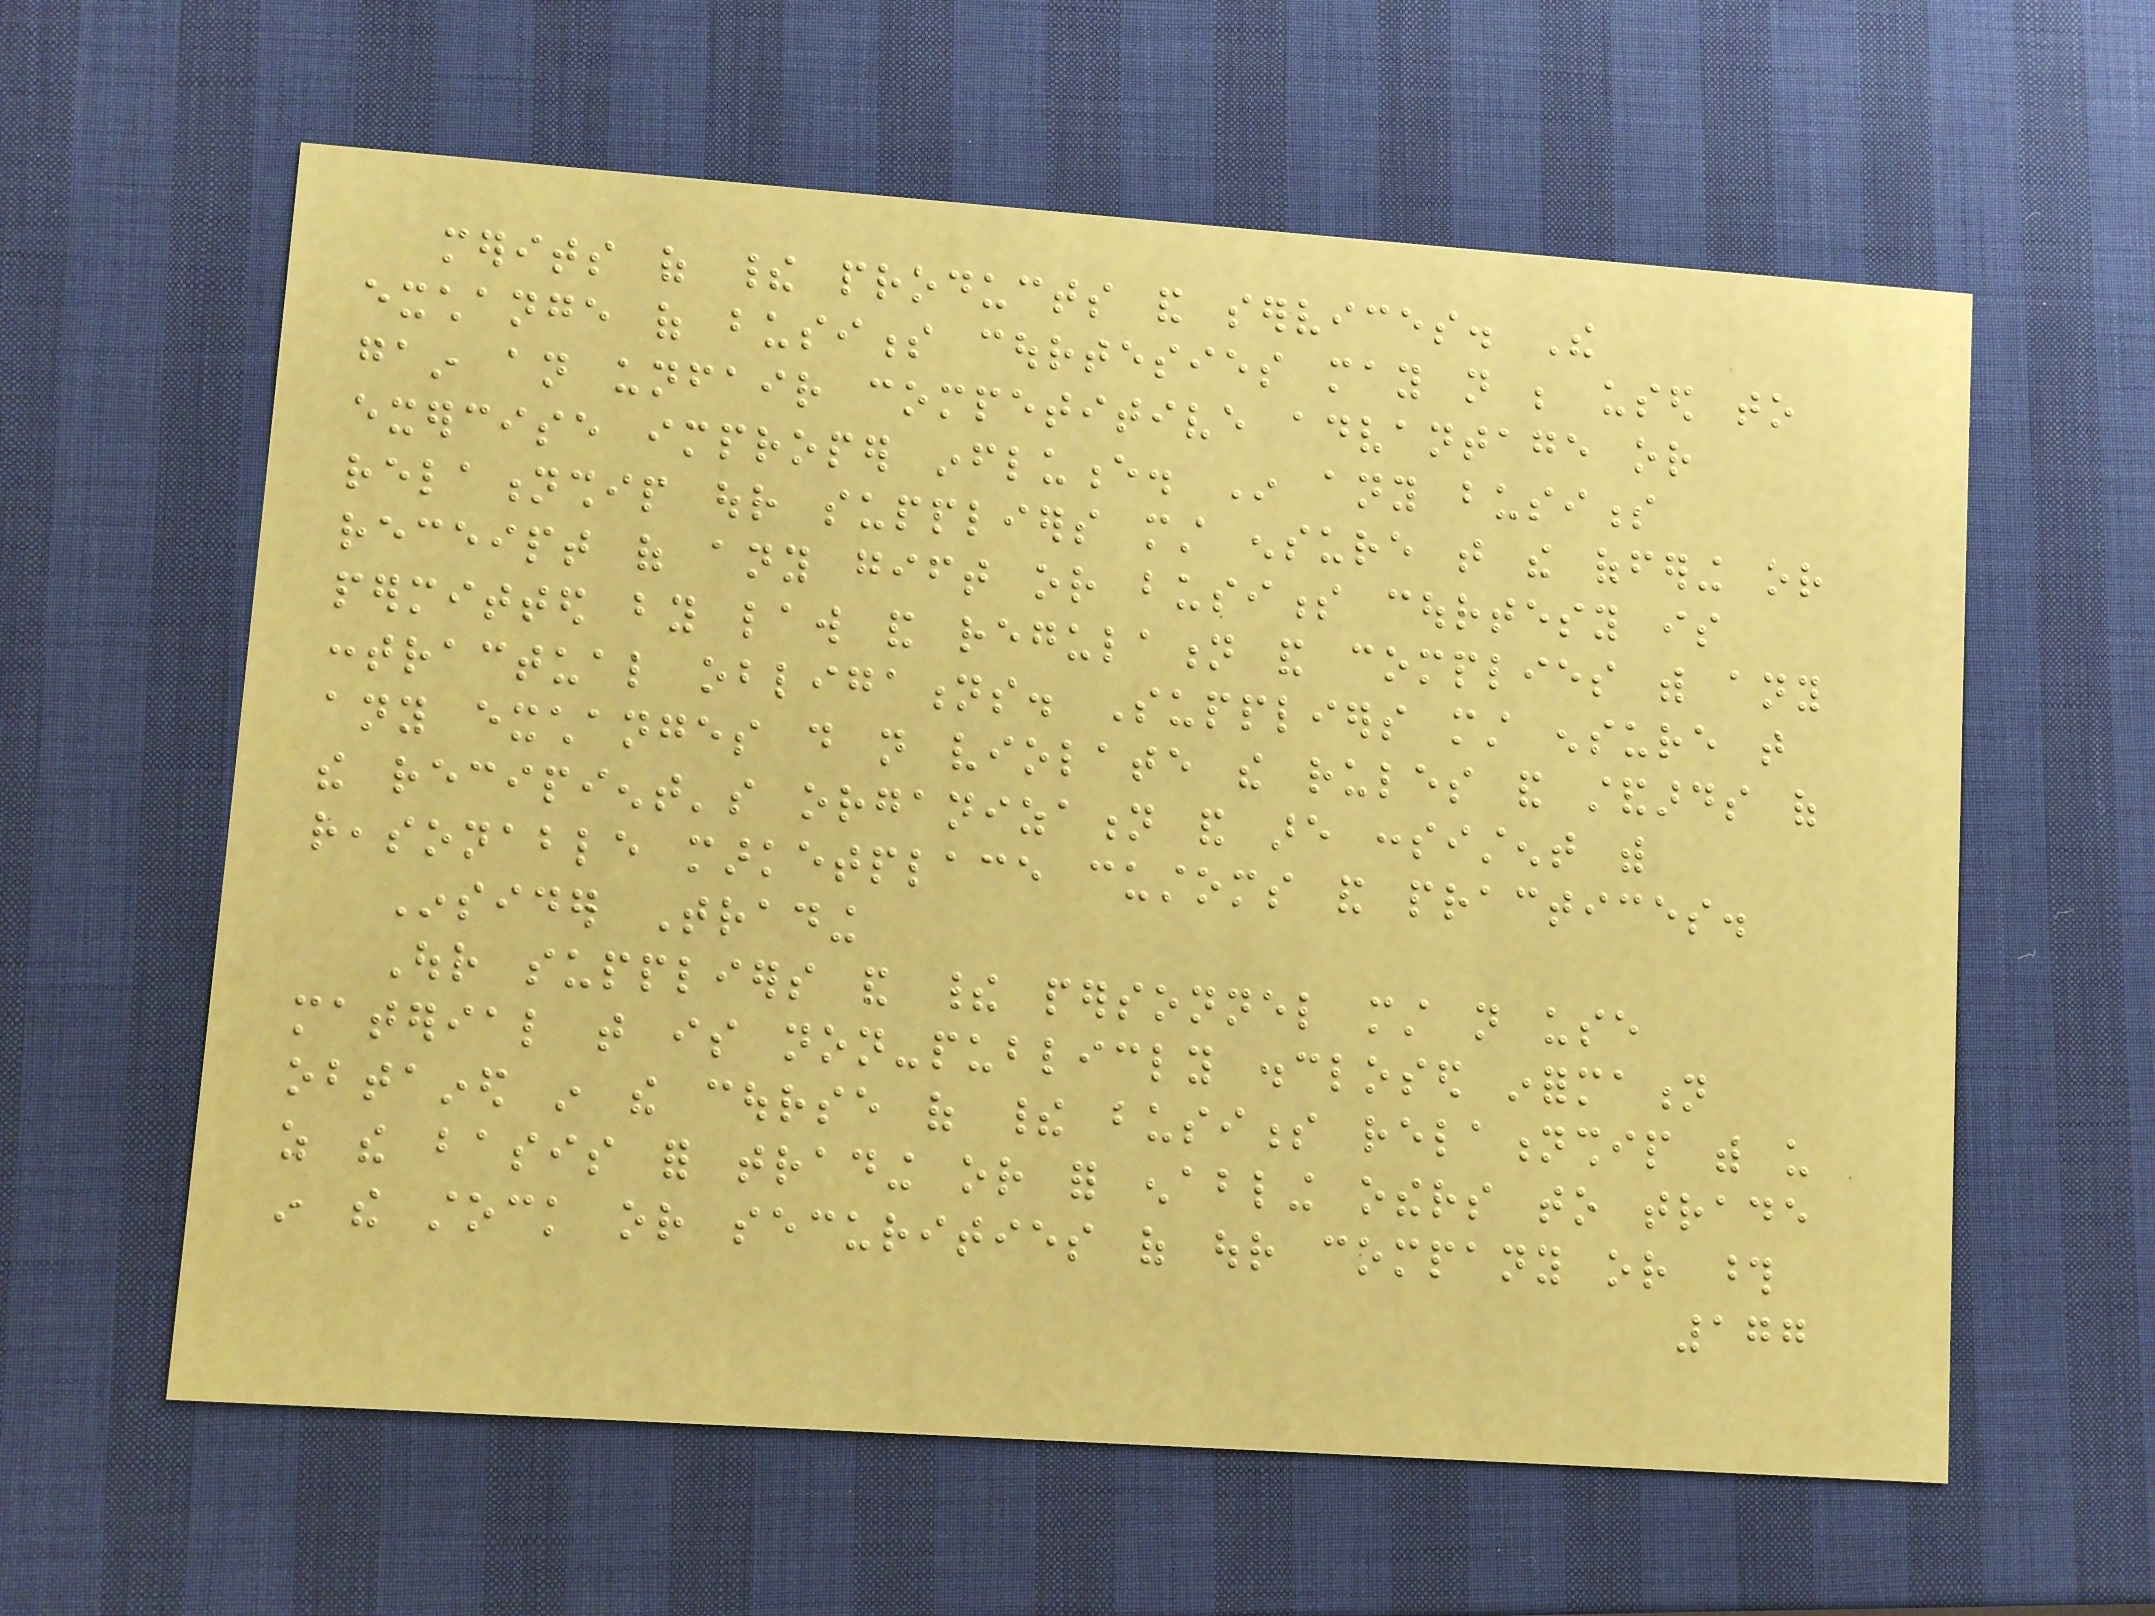merits of their products and services. The
exchange of business courtesies may not be used to
gain an unfair competitive advantage or
exercise improper influence. In any business
relationship our suppliers must ensure that the offering or
receipt of any gift or business courtesy is
permitted by law and regulation and complies with any
contractual obligations. Suppliers must ensure that
any exchanges do not violate the rules and standards of
the recipient's organization and are consistent with
reasonable marketplace customs and practices.
Insider Trading
Our suppliers and their personnel must not use
material that is non-publicly disclosed information
obtained in the course of their business relationship with us
as the basis for trading or for enabling others to trade
in the stock or securities of our company or those
177
